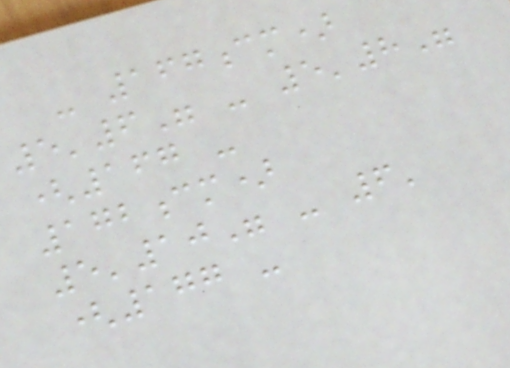- 167cm)
5'6" - 5'8"
(167 -
172cm)
5'10" - 6'
(177 -
